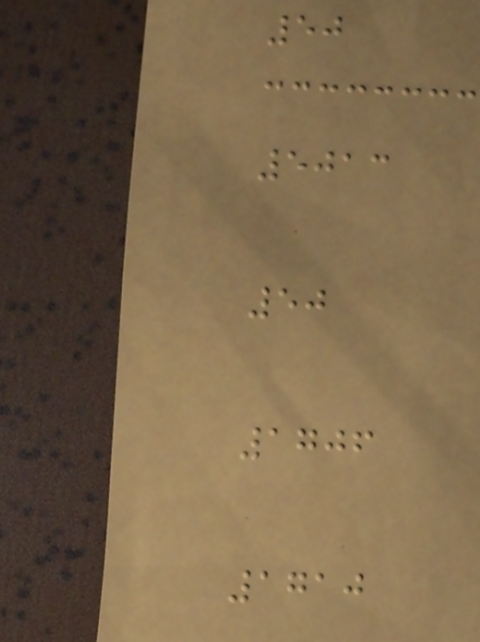50
5013
50
1706
1710
